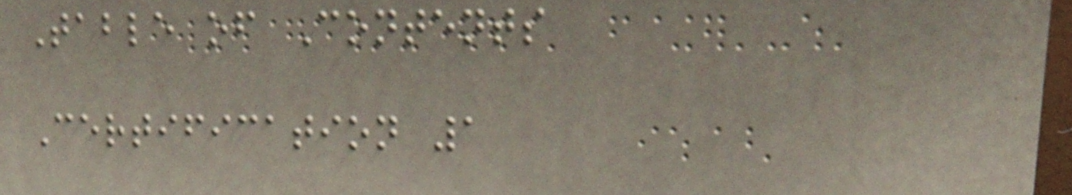Table of Contents
Certification 1
